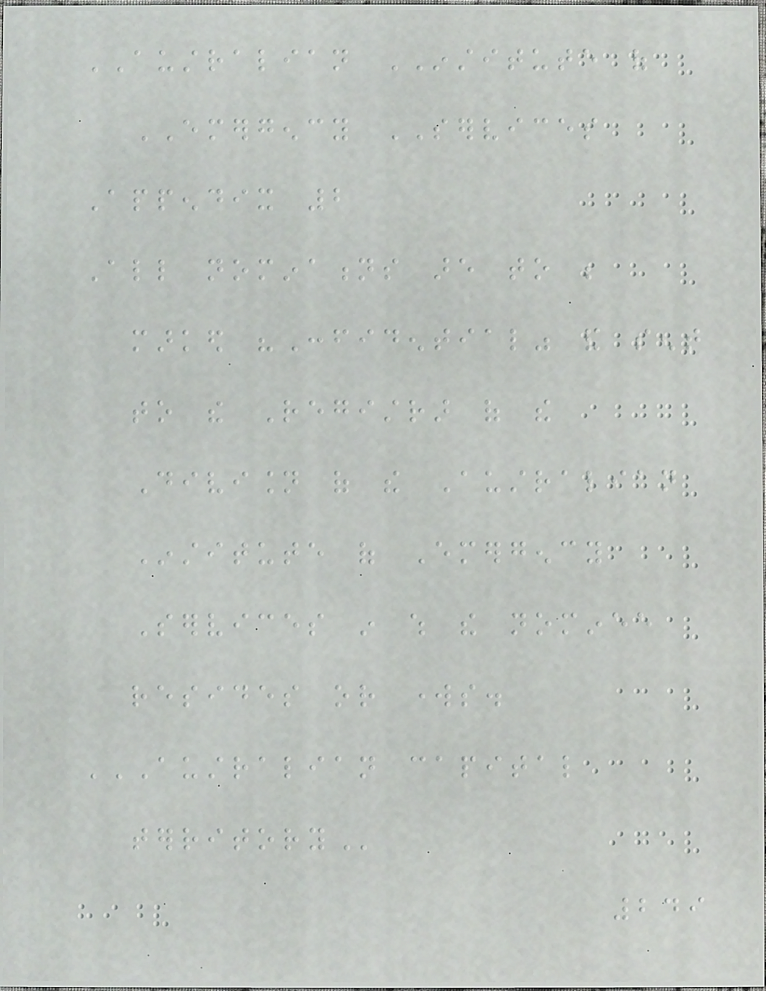AUSTRALIAN INSTITUTE of
EMERGENCY SERVICES
Appendix 2
All nominations are to be
marked "Confidential" and sent
to the Registrar of the
Division of the Australian
Institute of Emergency
Services in which the nominee
resides or works.
AUSTRALIAN CAPITAL
TERRITORY
249
